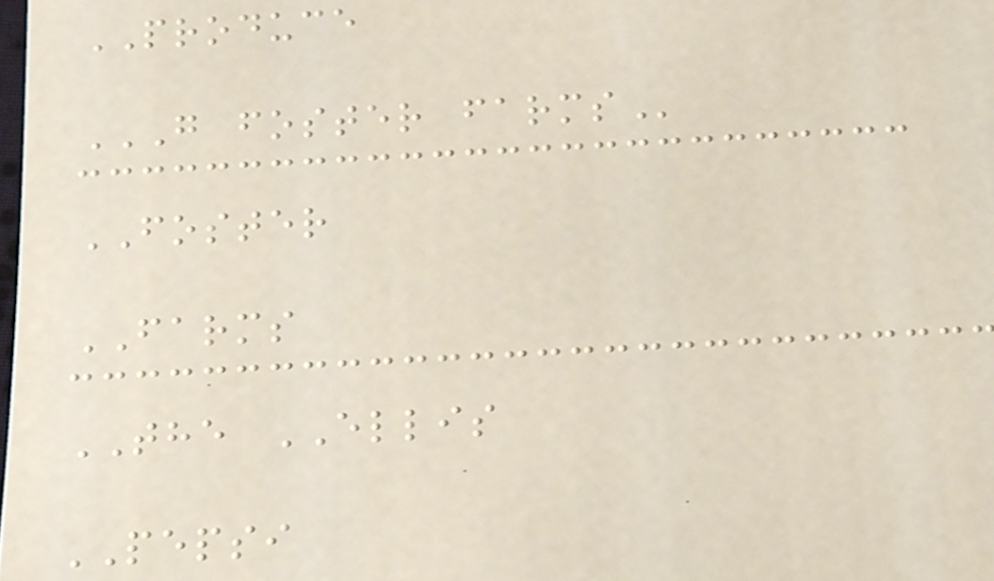PRODUCE
G FOSTER FARMS
FOSTER
FARMS
THE ELLIS
PEPSI
